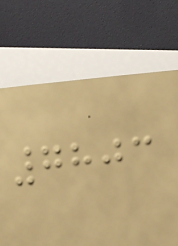7803
